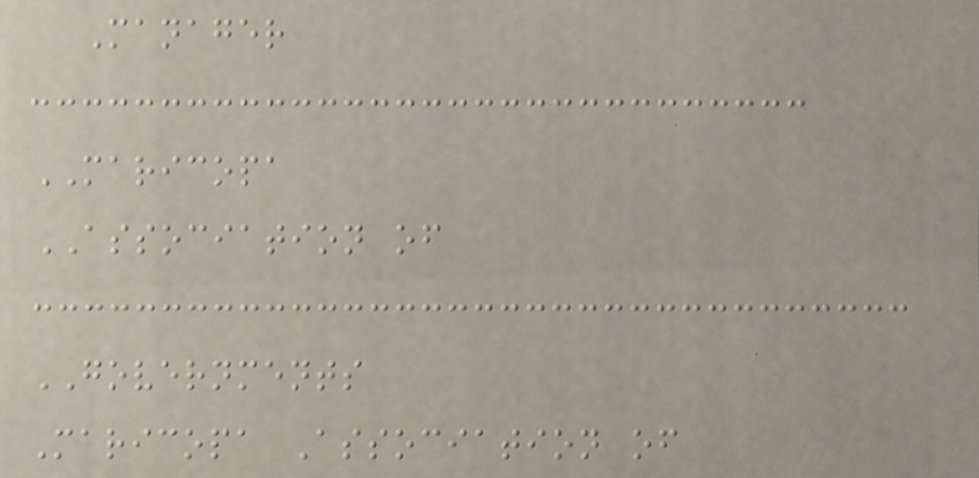Manager
MARICOPA
ASSOCIATION of
GOVERNMENTS
Maricopa Association of
